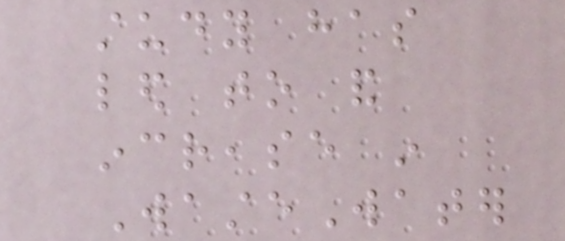study has
led to and
increase in
WasteWater
